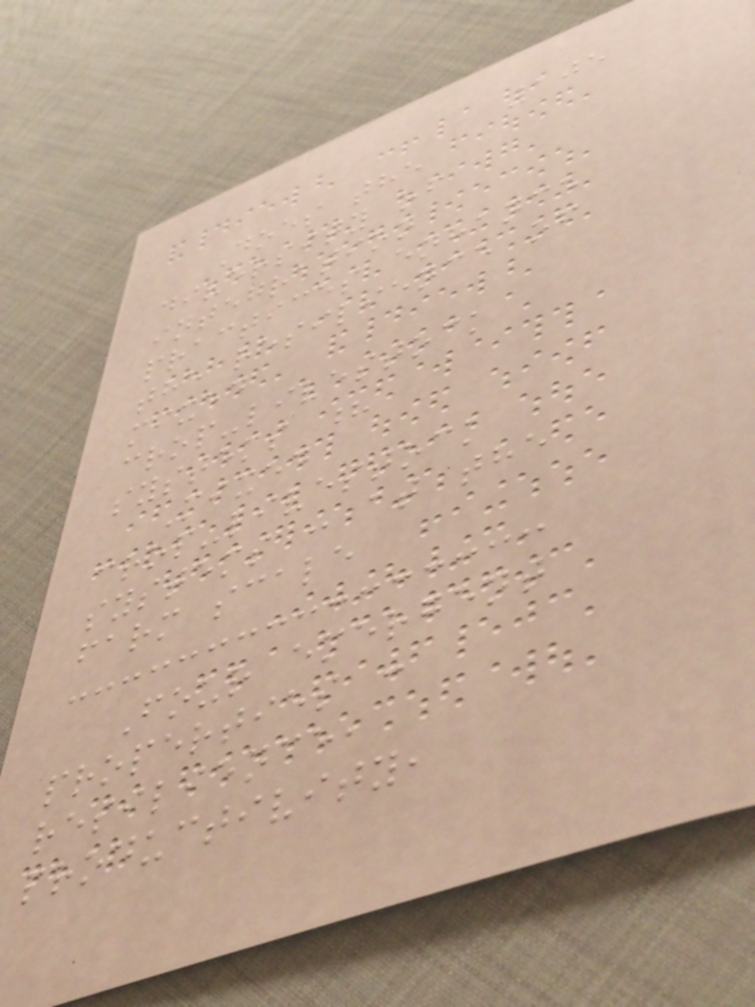105
Does the
diversity of
integration
practices enhance
the resilience of
mixed
crop-livestock
systems ?
Mixed
crop-livestock
systems : at the
farm scale
Four emergent
properties :
resilience,
productivity,
